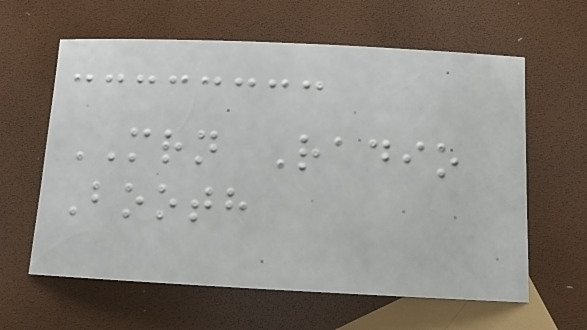MRN Radio
Booth
